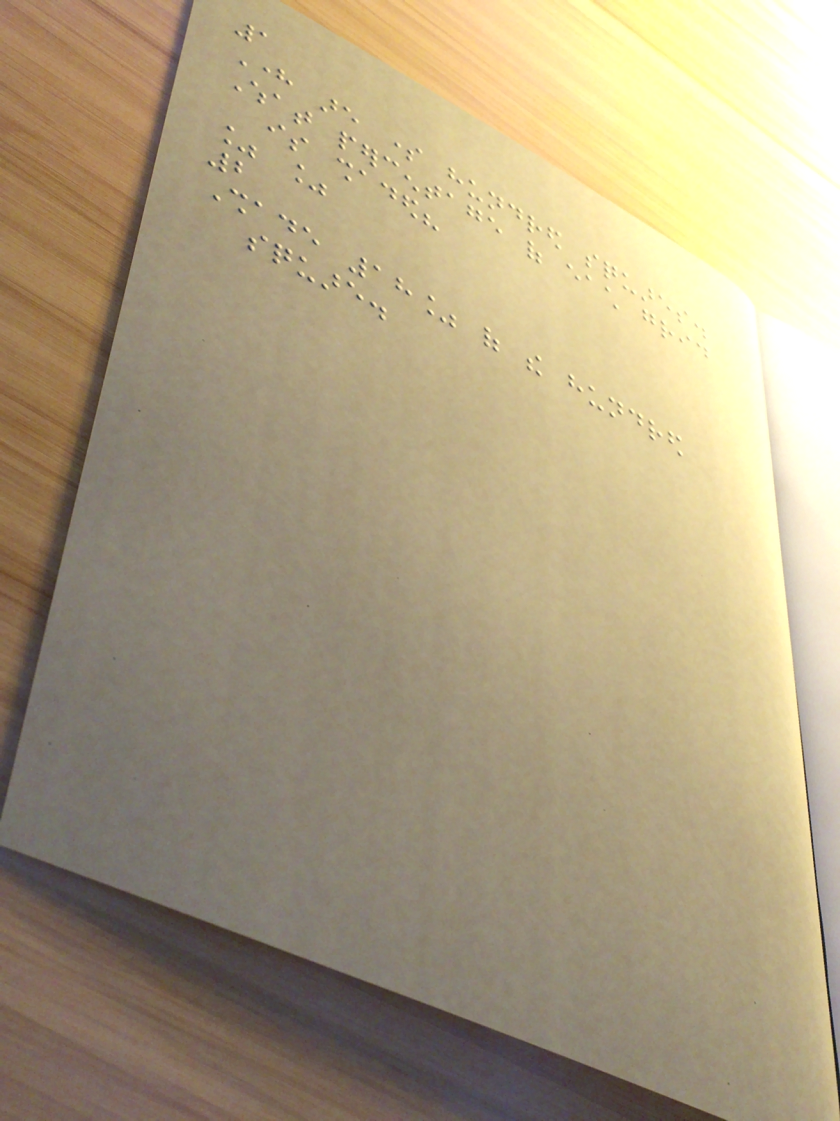1
Here are some hundred squares.
What percentage of each grid
is shaded?
% %
2
Shade 18% of the hundred
square.
